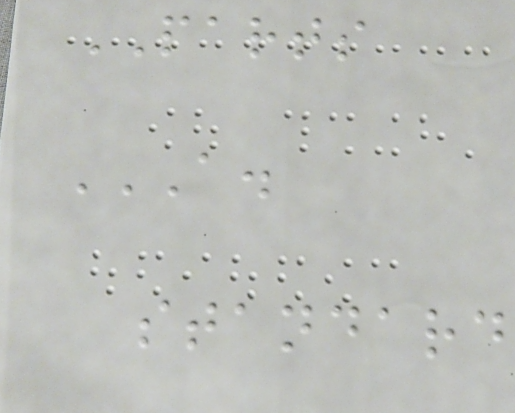PARTS
A.
STANDARD
